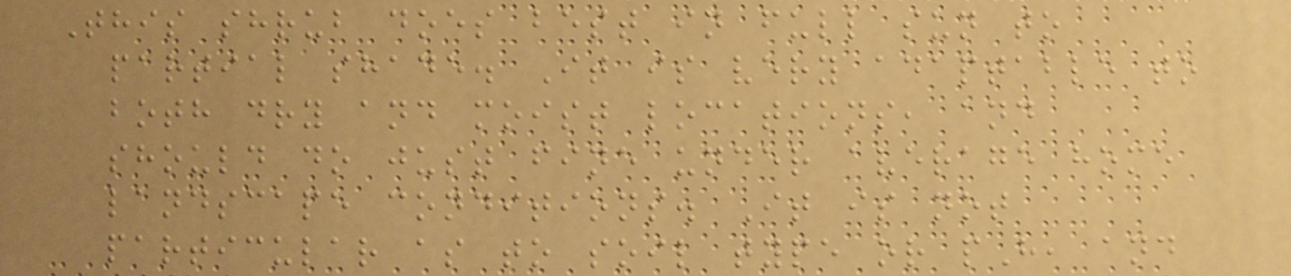This shrub does best in full sun to
partial shade. It is very adaptable to
both dry and moist locations, and
should do just fine under average home
landscape conditions. It is not
particular as to soil type or pH, and
